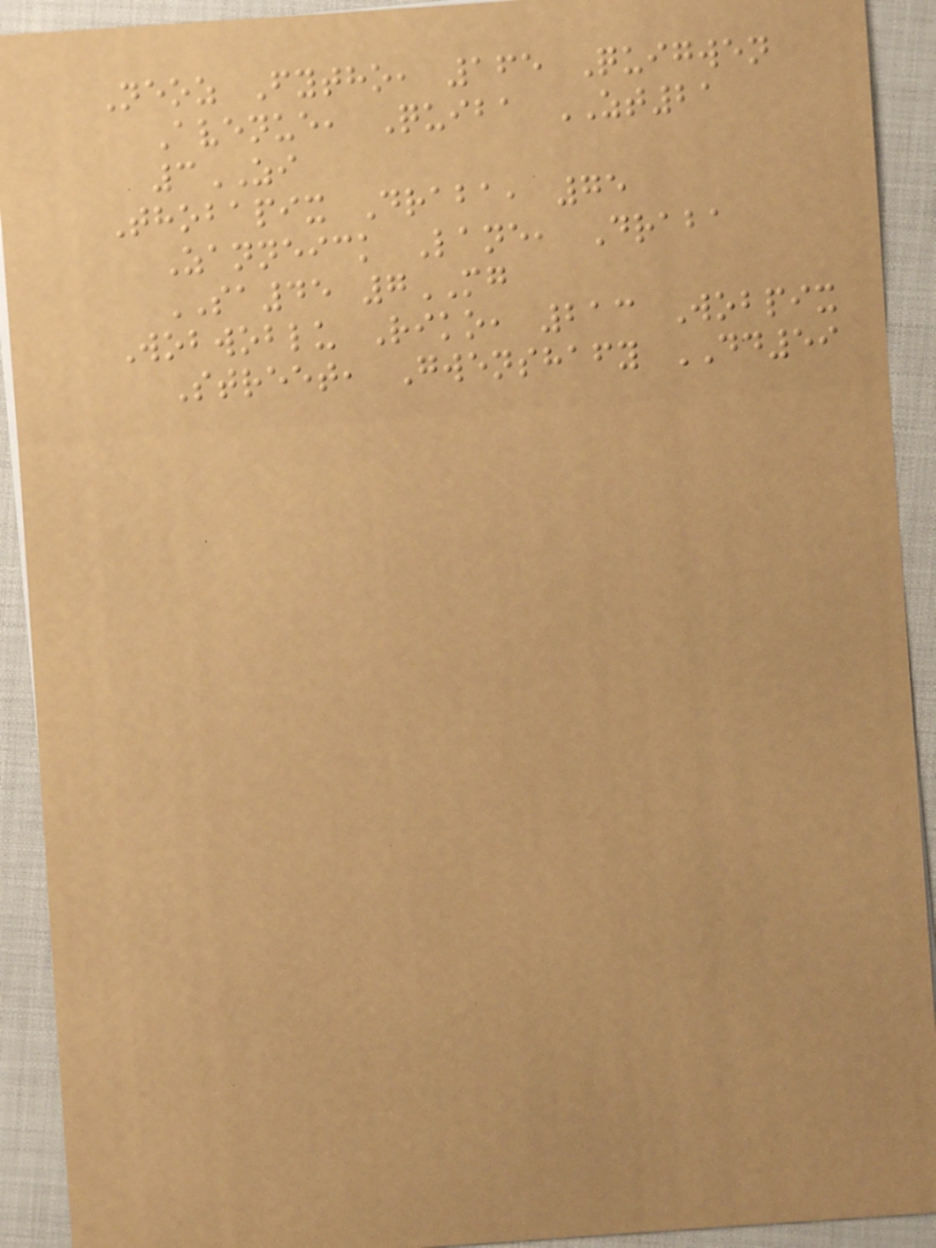Neoz Fytho, 165 Quigwen
Avenue, Quiba ZT21
3ZI
Thobapix Draba, 75
Zanneick Lane, Draba
SA45 7MG
Wobwoblu Riko, 213 Wobpix
Street, Gwenshafy DD59
